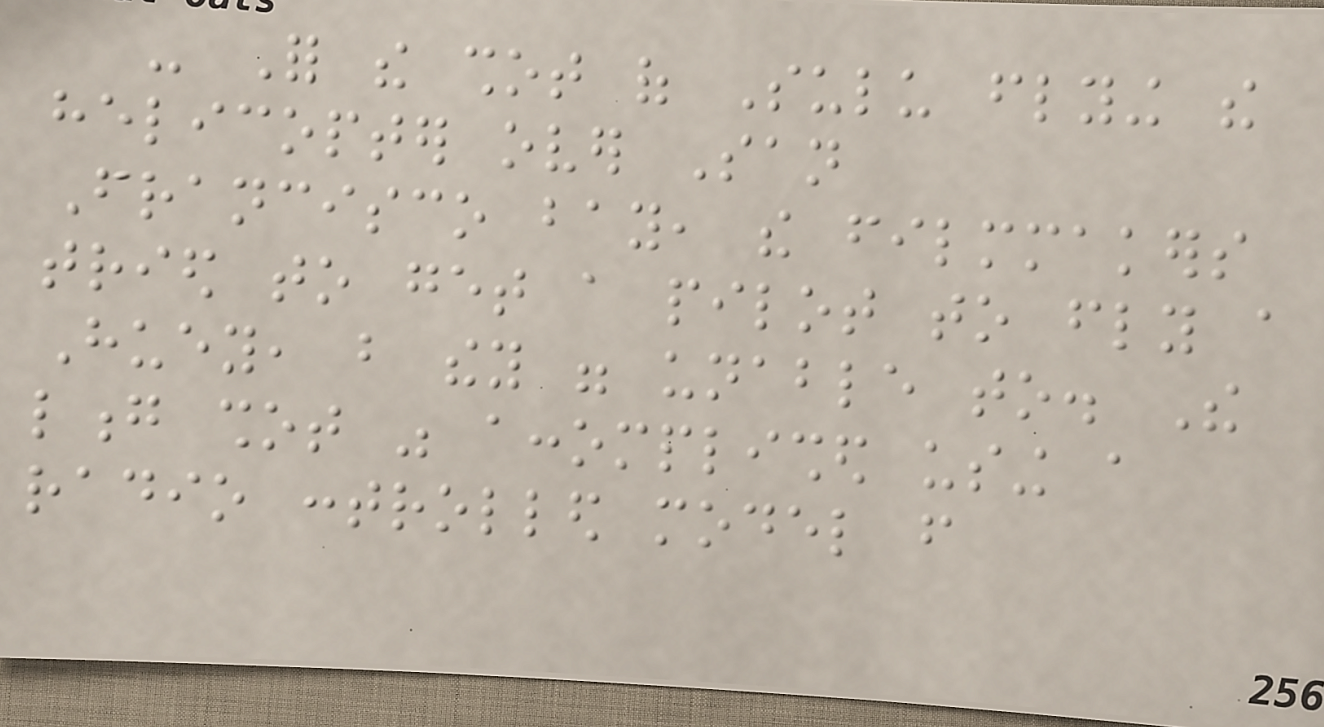- For the shot of Sulu flying the
helicopter over San
Francisco bay, the filmmakers
tried to get a pilot to fly a
Huey, but they were unable to. The
long shot was accomplished using a
radio controlled model from
